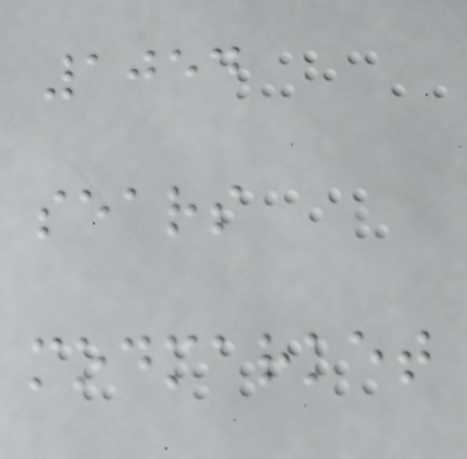1054
sears
modmarket
